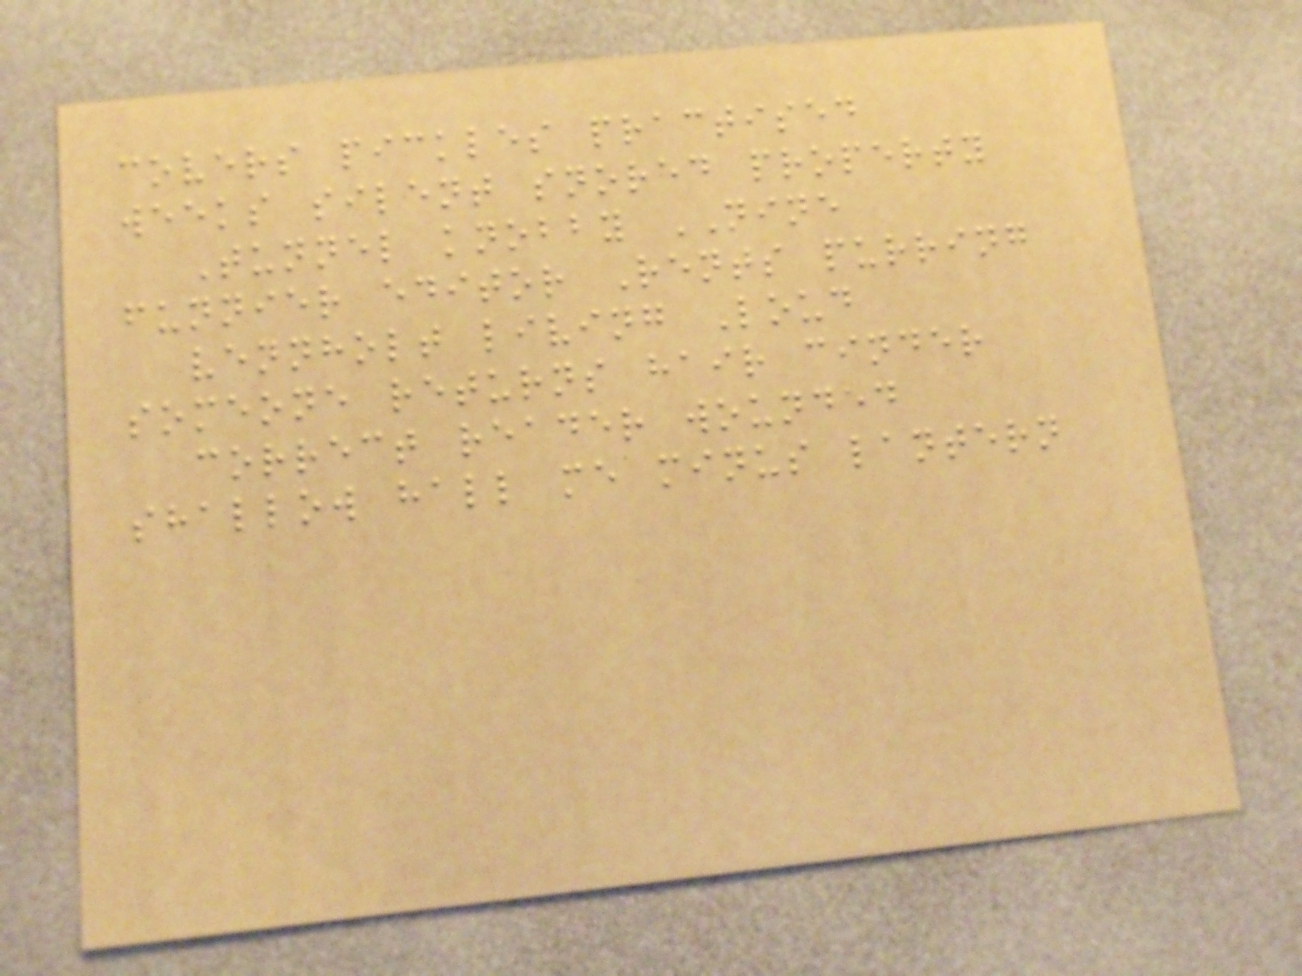covers pickles practised
weeks silent snored property
Tunnel knobby NINE
funnier editor Rents purring
vennholt living Loud
someone returns hair cinder
correct reader wounded
shallow hall me minus lantern
